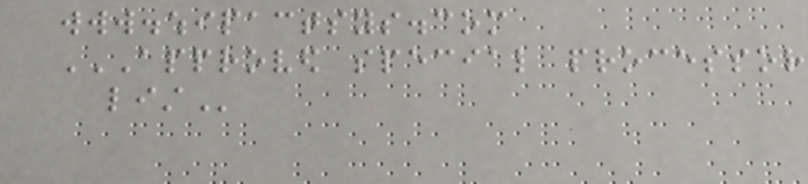www.whipactsys.com
APPROVED SPECIAL PROCESSOR
LIST
